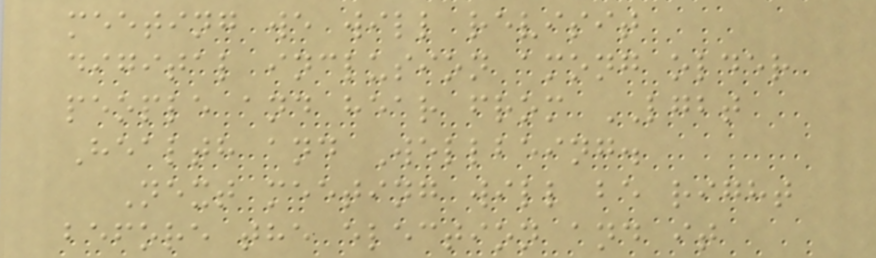meeting we will revisit
digital inclusion among older
people and hear from LGBT
Health and Wellbeing.
Next meeting will be right
before the election and it
